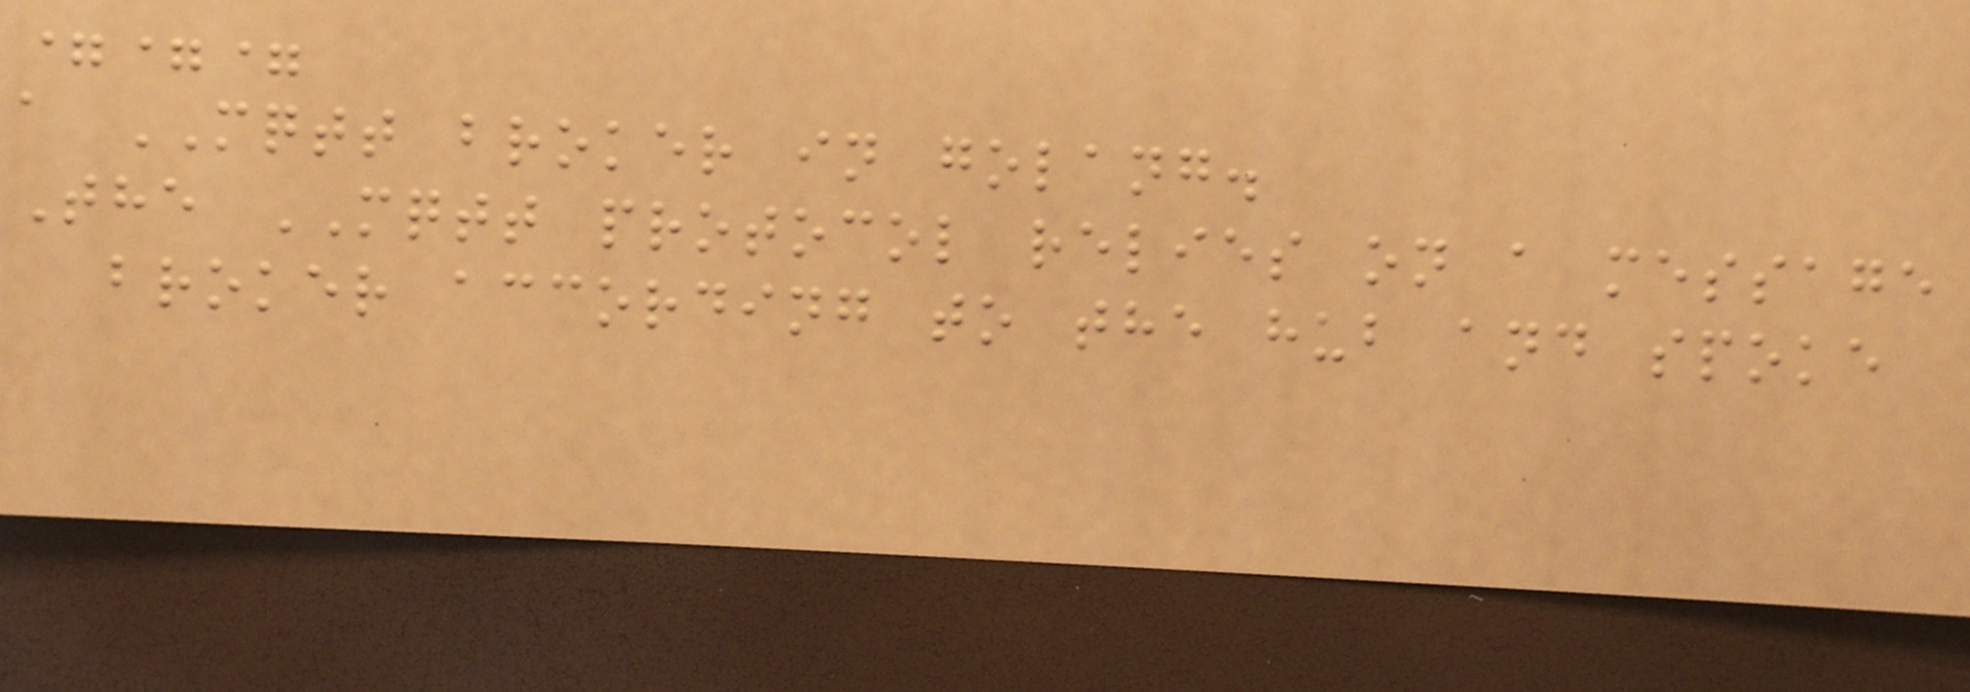===
a MQTT broker in golang.
The MQTT protocol relies on a message
broker according to the hub and spoke
